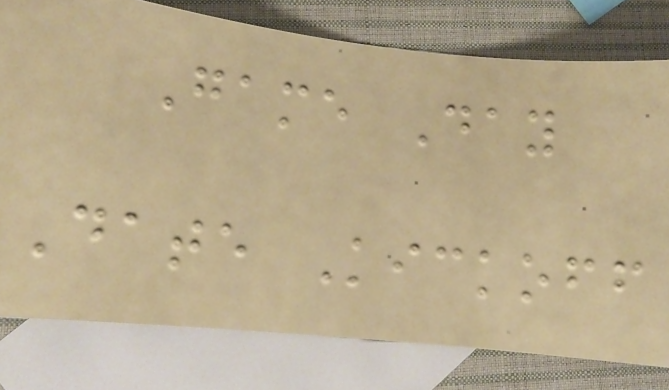Game Day
Date Kickoff
